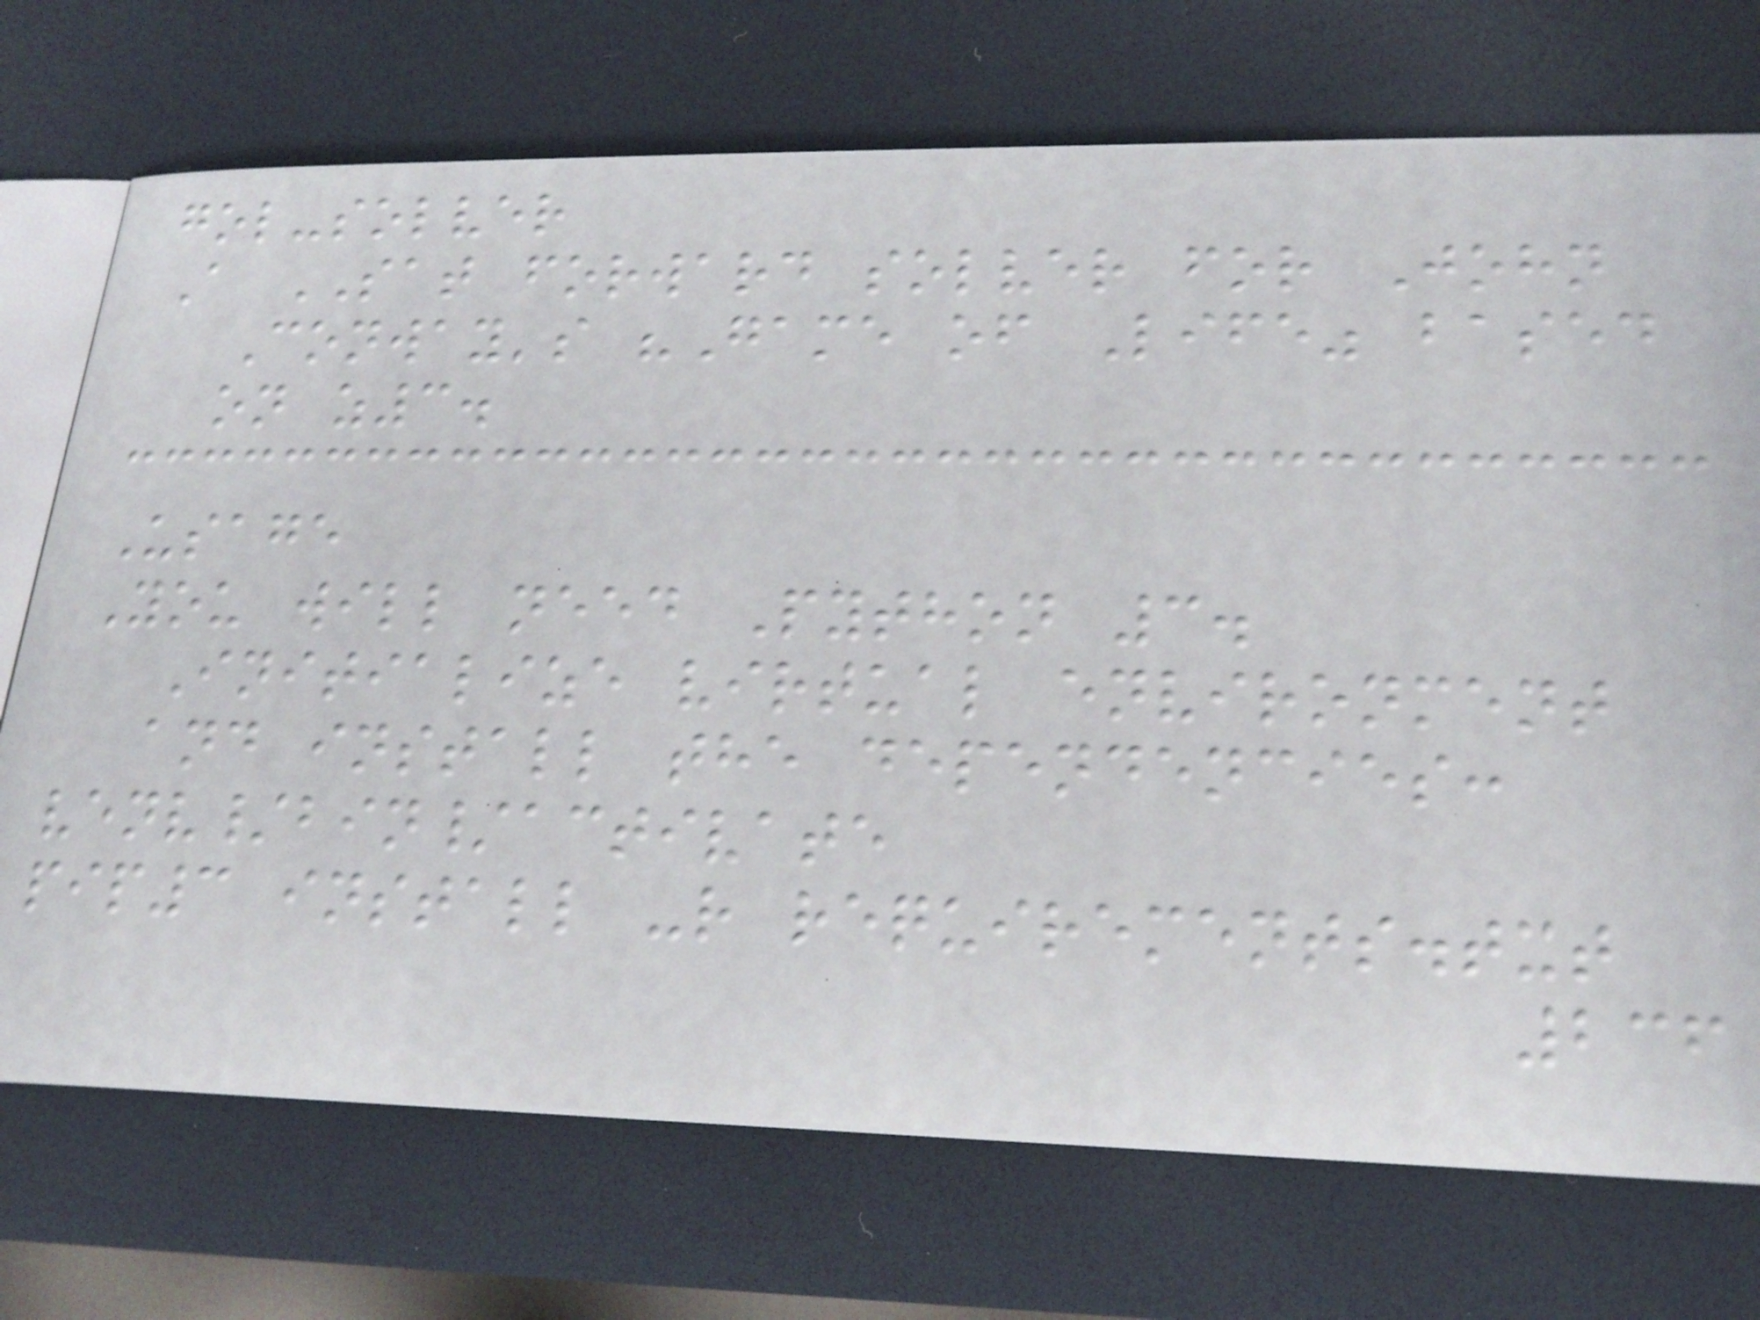gol-solver
A SAT forward solver for John
Conway's "Game of Life" based
on z3.
Usage
You will need Python 3.
Initialize virtual environment
and install the dependencies:
venv/bin/activate
pip3 install -r requirements.txt
236
